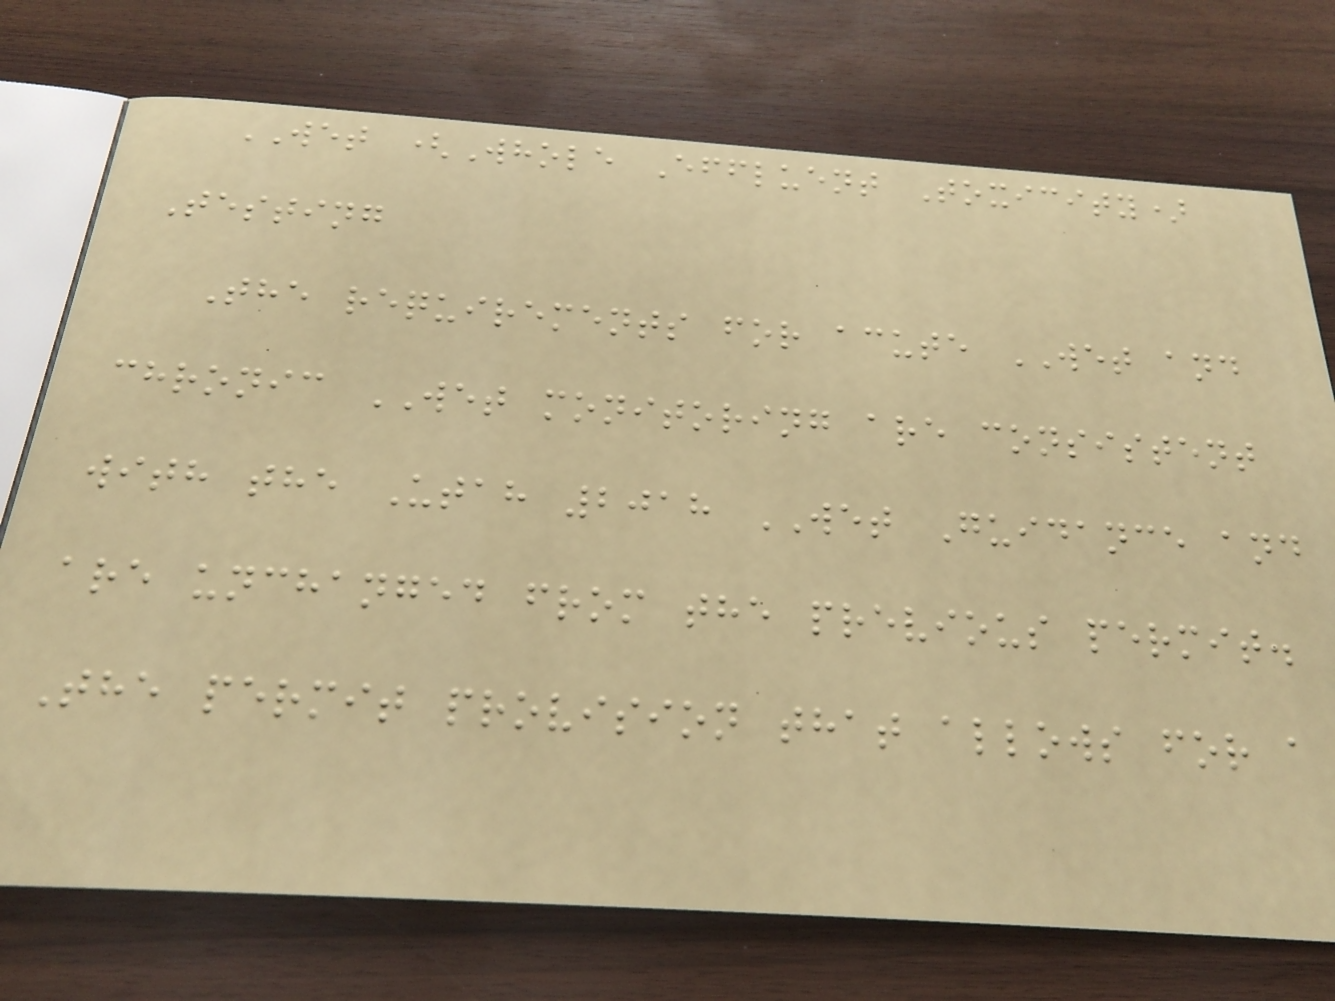WET (Whole Effluent Toxicity)
Testing
The requirements for acute WET and
chronic WET monitoring are consistent
with the Utah 2018 WET Guidance and
are unchanged from the previous permit.
The permit provision that allows for a
